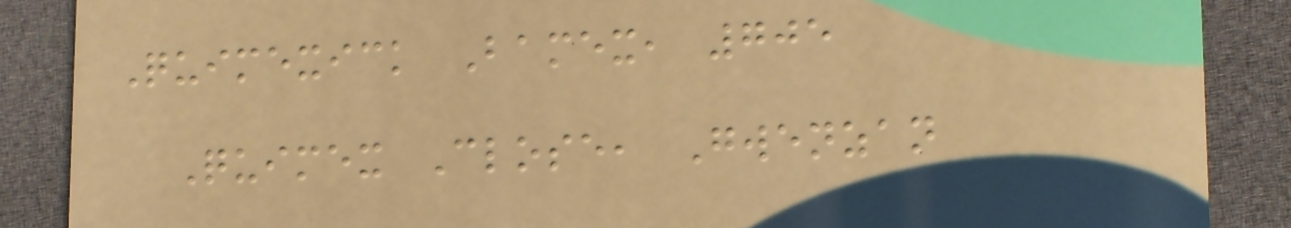Quimexick Bamex, 705
Quimex Close, Gwenzan
